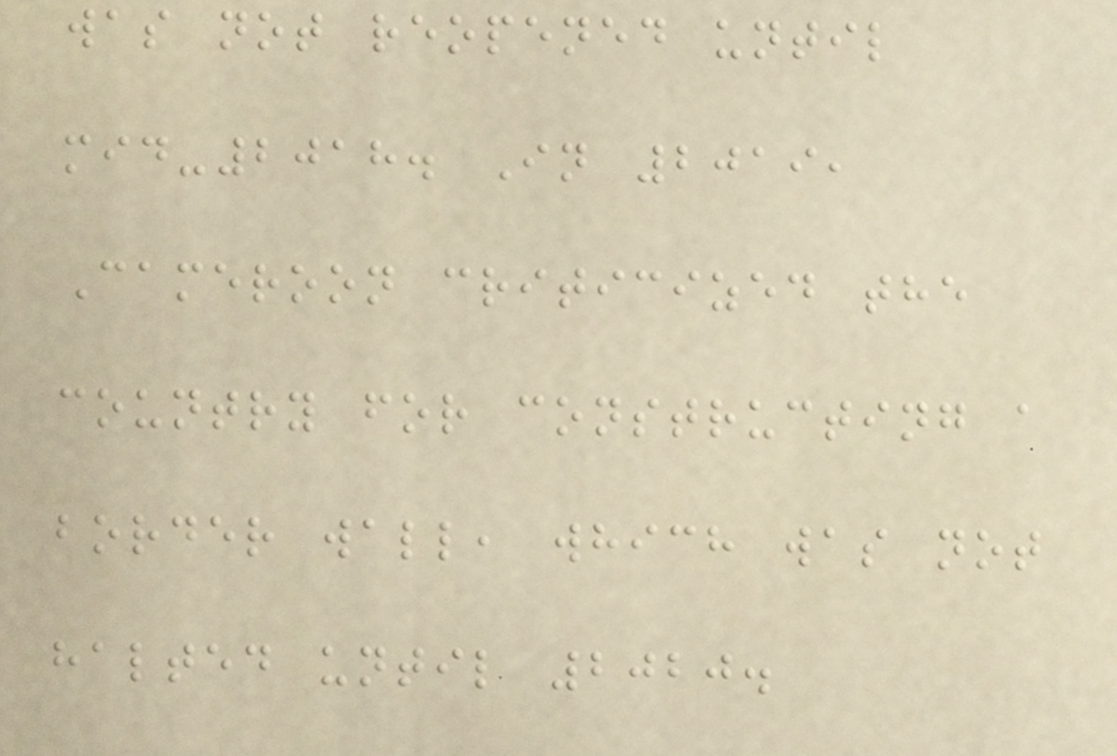was not reopened until
mid-2018. In 2019,
Cameroon criticized the
country for constructing a
border wall, which was not
halted until 2020.
